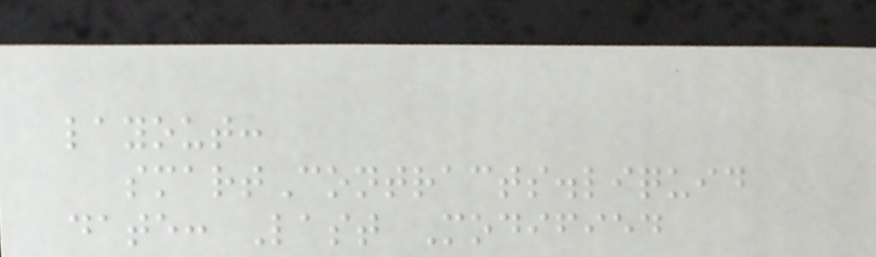layout:
smartContracts.liquid
date: Last Modified
